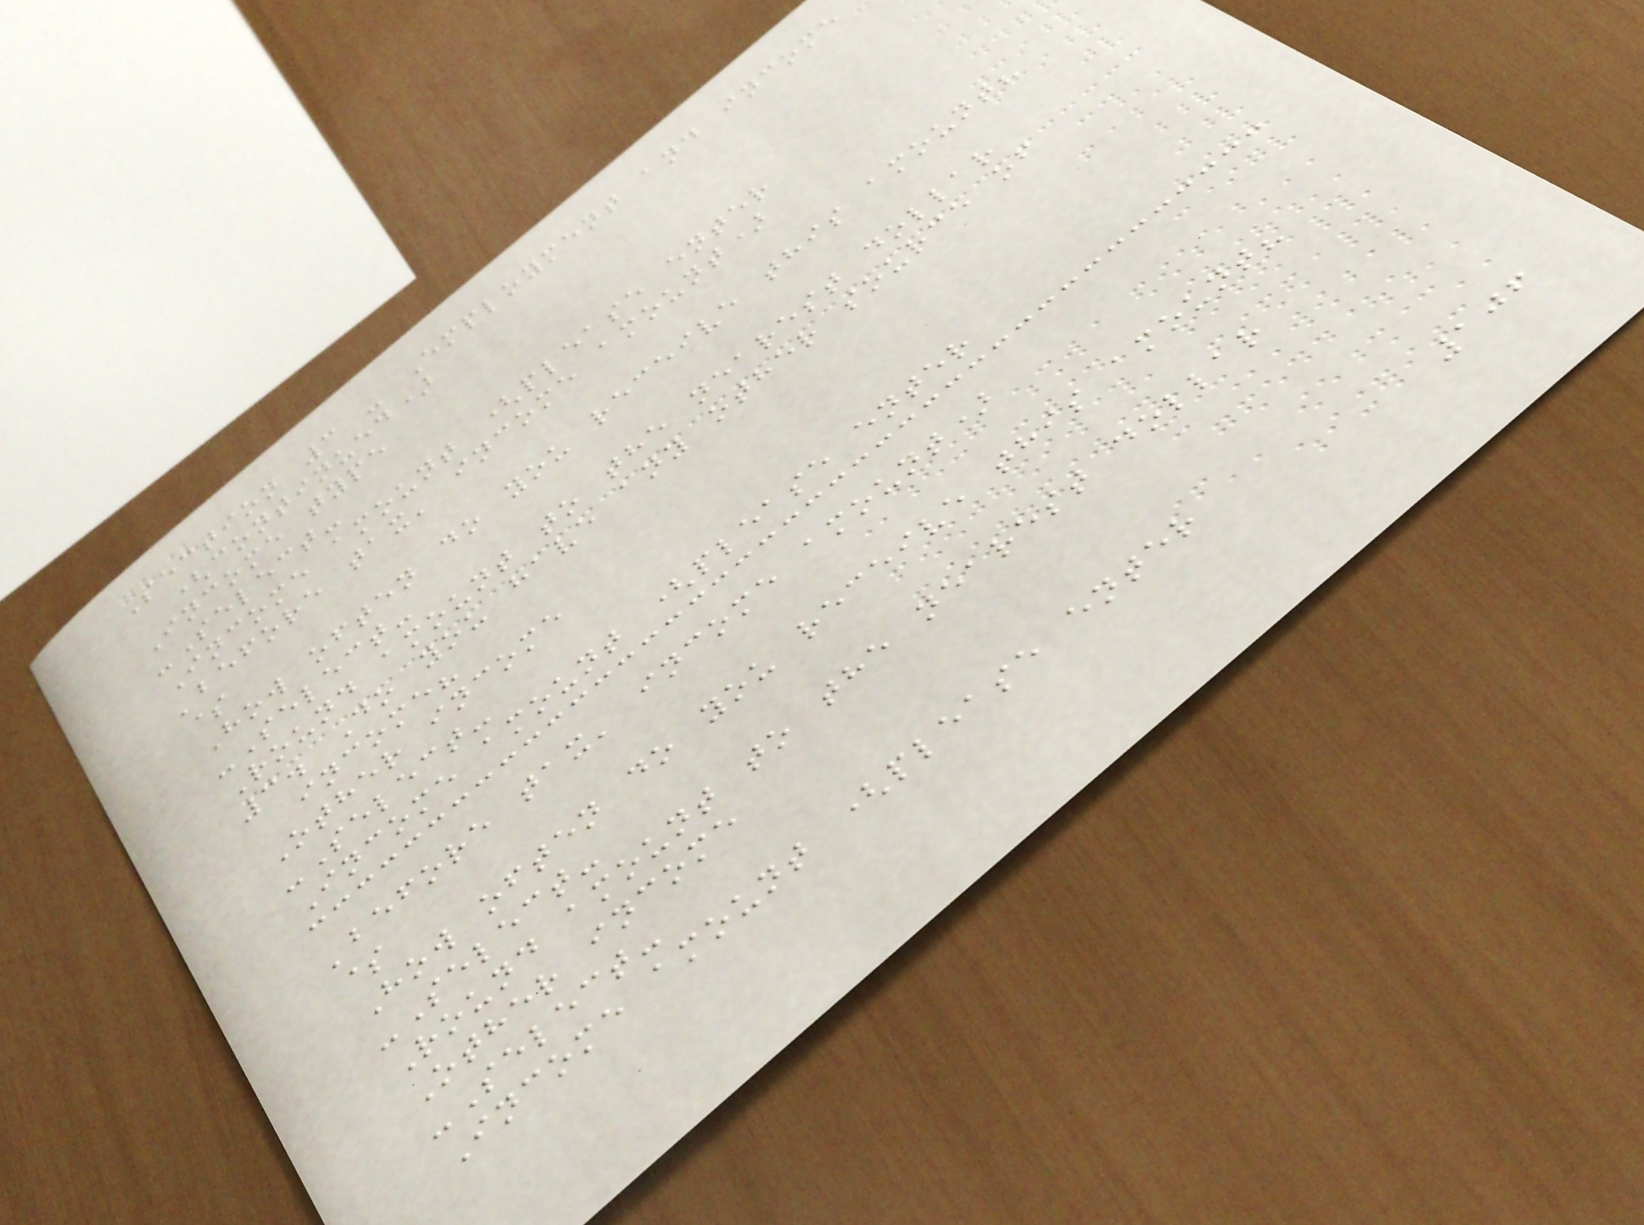Section 3 - Employment and income
(continued)
Income type
-Select-
Income amount (please enter
'before tax' income amount)
$
How often do you receive this amount?
-Select-
Round amount to the nearest dollar
3. Do you have any other source of
income?
Other income
-Select-
Income amount (please enter
'before tax' income amount)
$
How often do you receive this amount?
-Select-
Round amount to the nearest dollar
Other income
-Select-
Income amount (please enter
106
